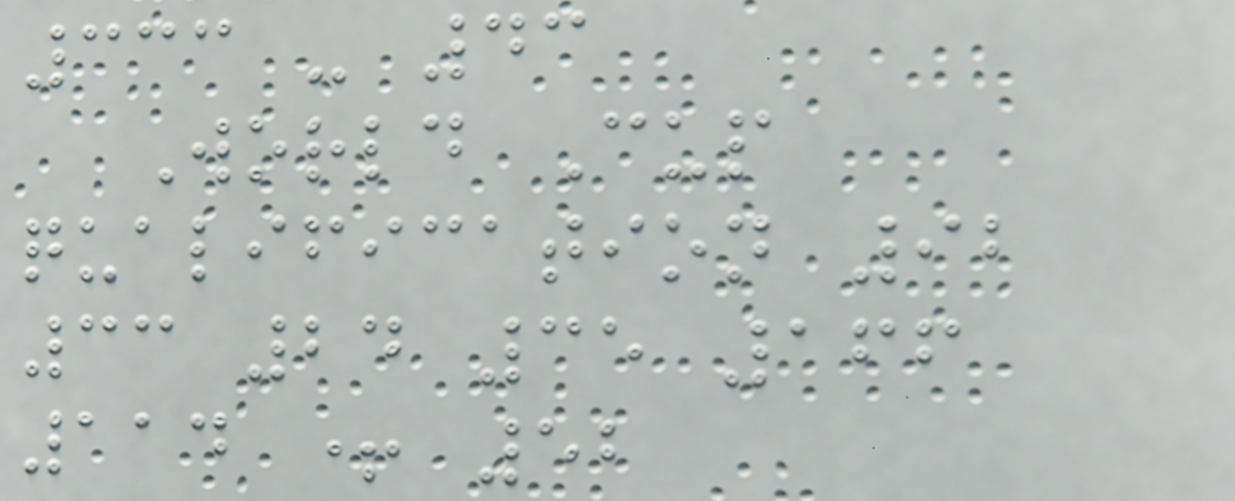333 - 43
World Cup
qualification 92
33 24 35 166
114 + 52
